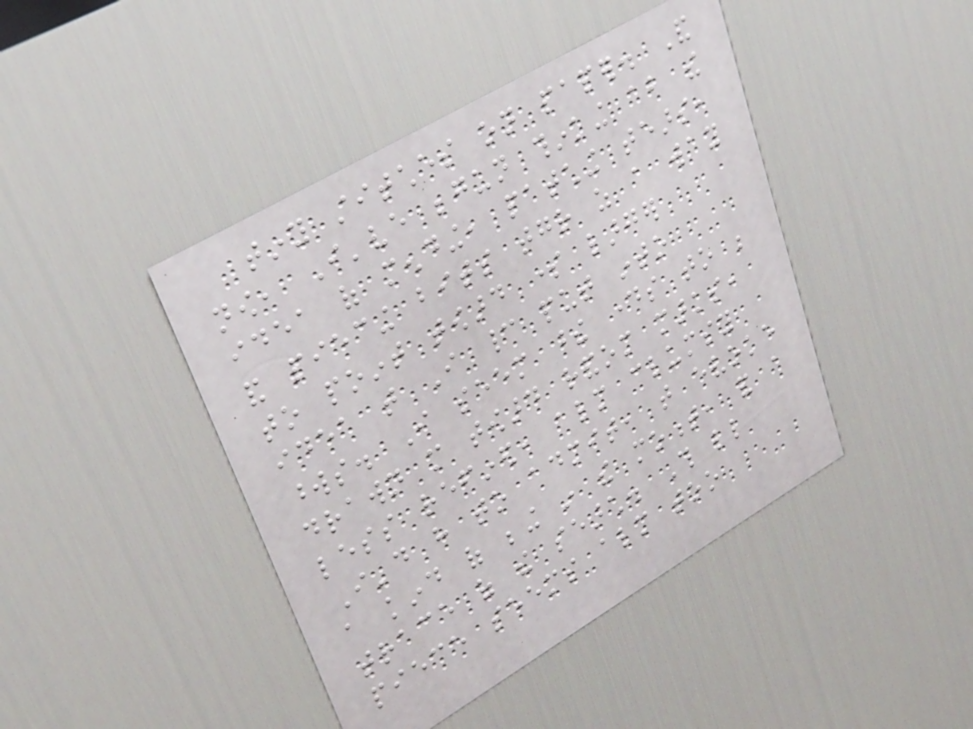tiny stitches on paper. And
now, I've begun thinking about the
idea of mending, patching tears,
and piecing bits together as a way
to point toward some larger
idea that I cannot put into
words. I seem these days to be
drawn more toward random marks,
less refined, almost clumsy
I'd have to admit, that evoke
a kind of being in the moment, and a
trace of the search. This little
piece seems almost too
